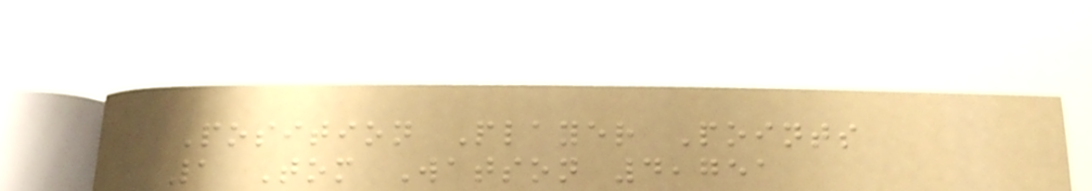Position Player Points
1 Tom Watson 4,751
